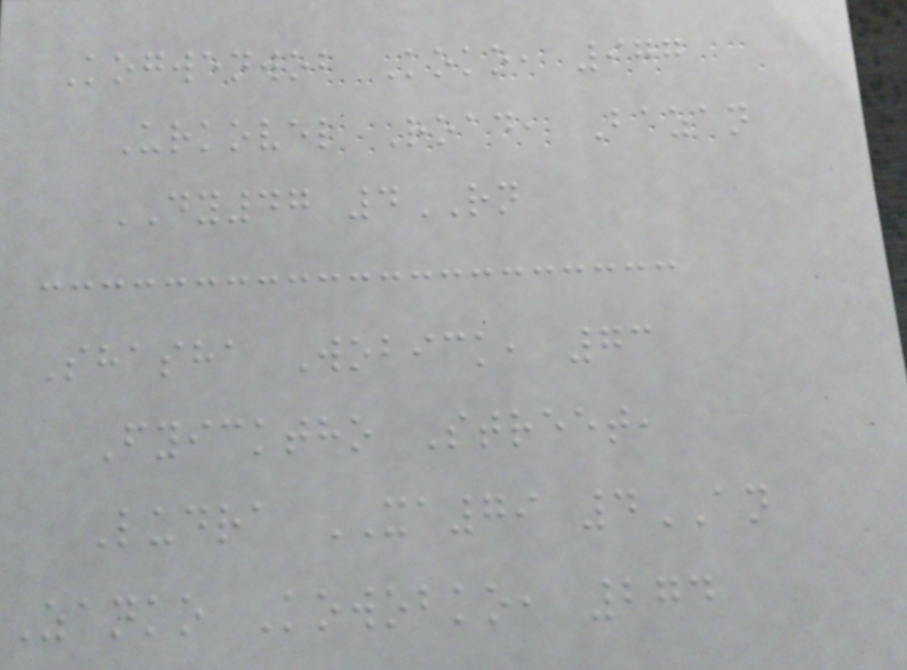Kogwenwob Koko, 977
Urkovel Road, Bazan
DY47 4RN
Shasha Wobick, 73
Fyicktho Street,
Ludra XA79 4AN
Zanko Kowobko, 274
